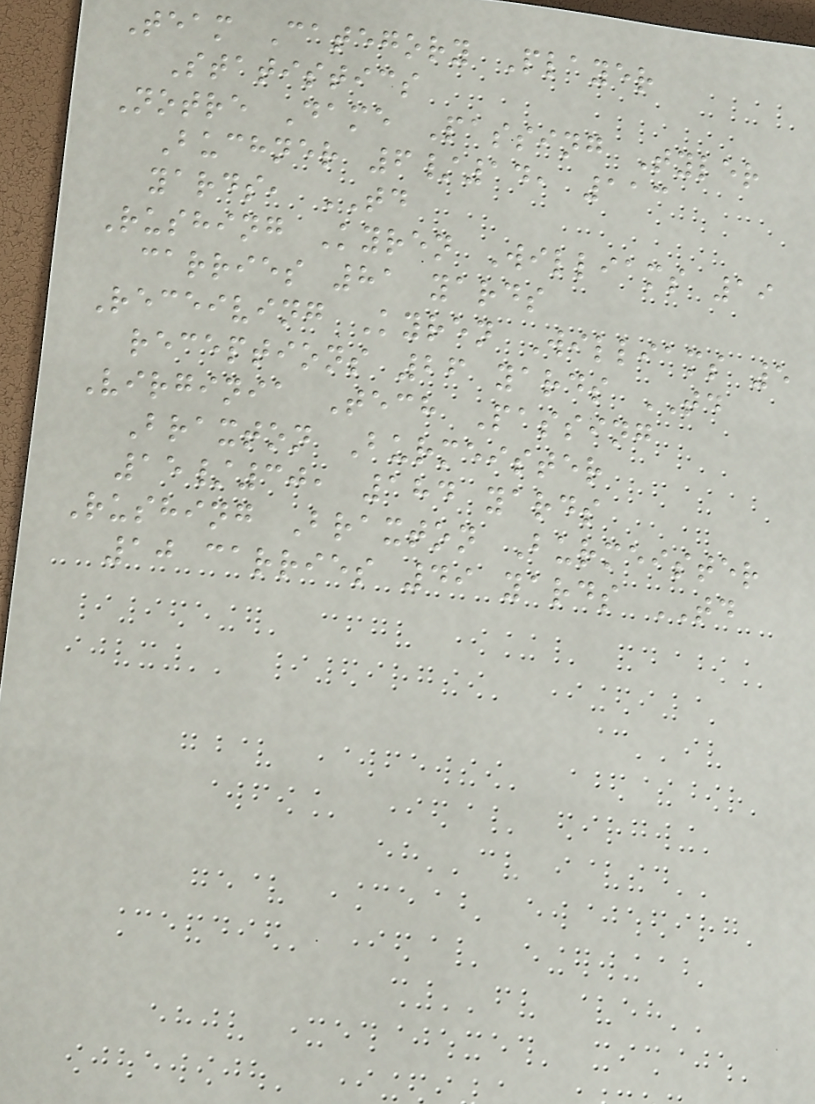Team Category Player
Statistics
Notre Dame Passing Tyler
Buchner 6/14, 113
yards, TD
Rushing Kyren Williams 19
carries 81 yards
Receiving Kyren Williams 5
receptions 26 yards TD
Virginia Tech Passing
Braxton Burmeister
15/30, 184 yards
Rushing Braxton Burmeister
10 carries 49 yards TD
